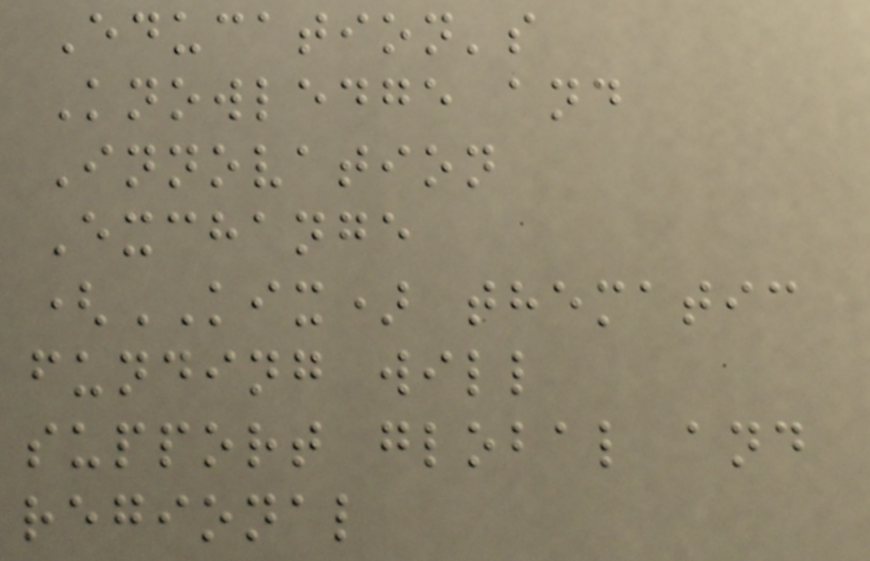Education's
Knowledge and
Innovation
Exchange
(KIX) thematic
funding will
support global and
regional
